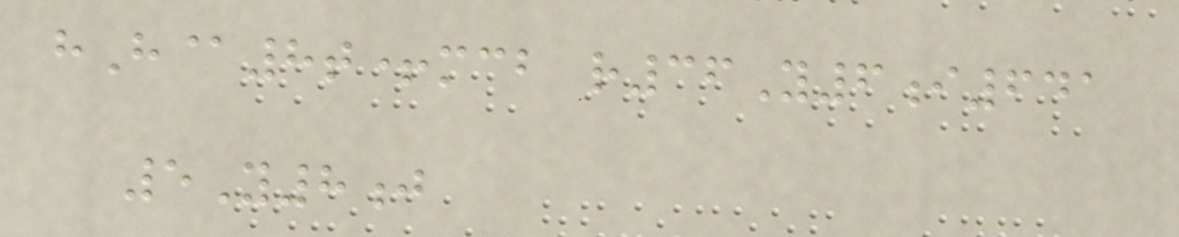hH@8t+mcb r36Y6i641
5Y8j
